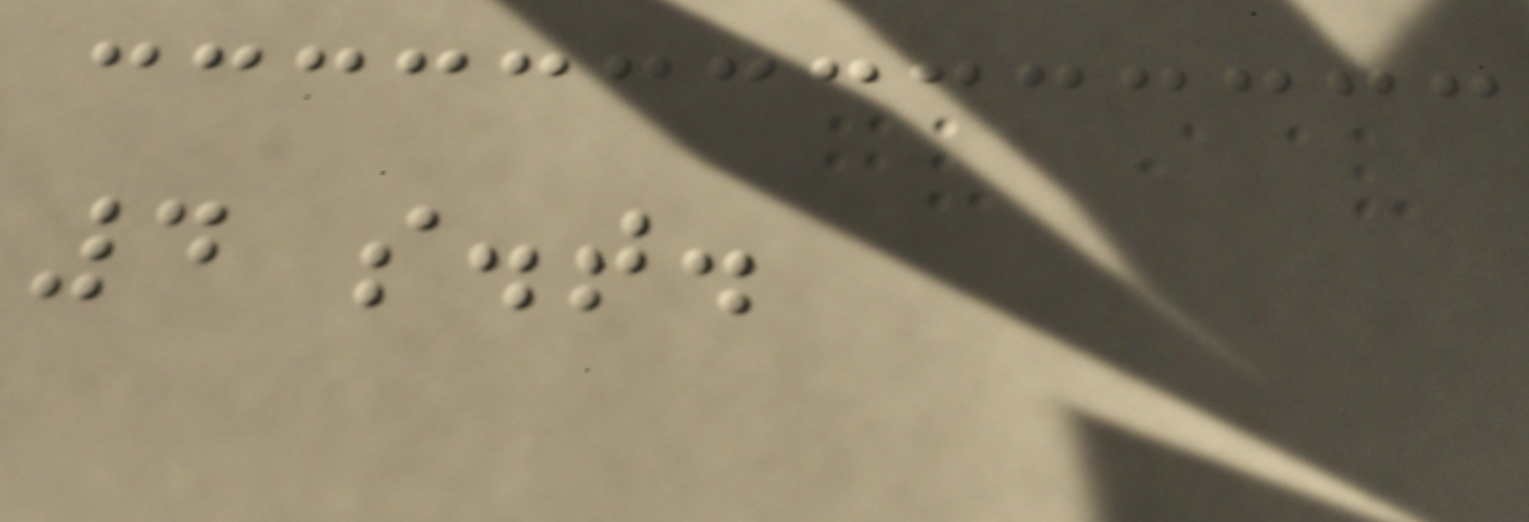4 s.t.
